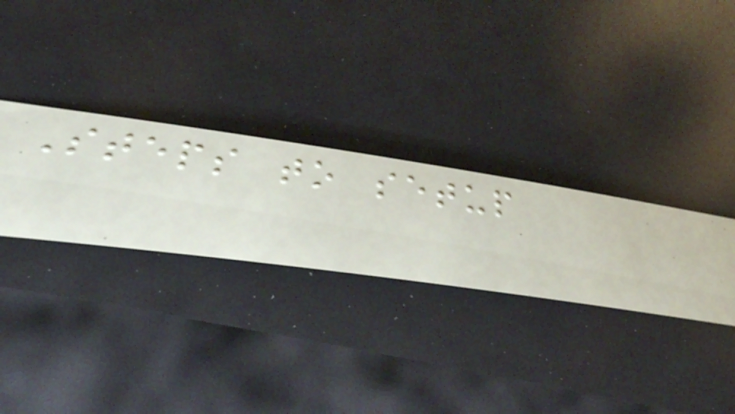Steps to setup
